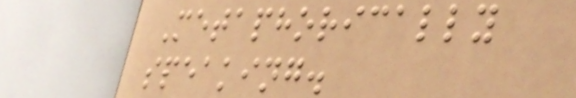Metaphorically
speaking.
